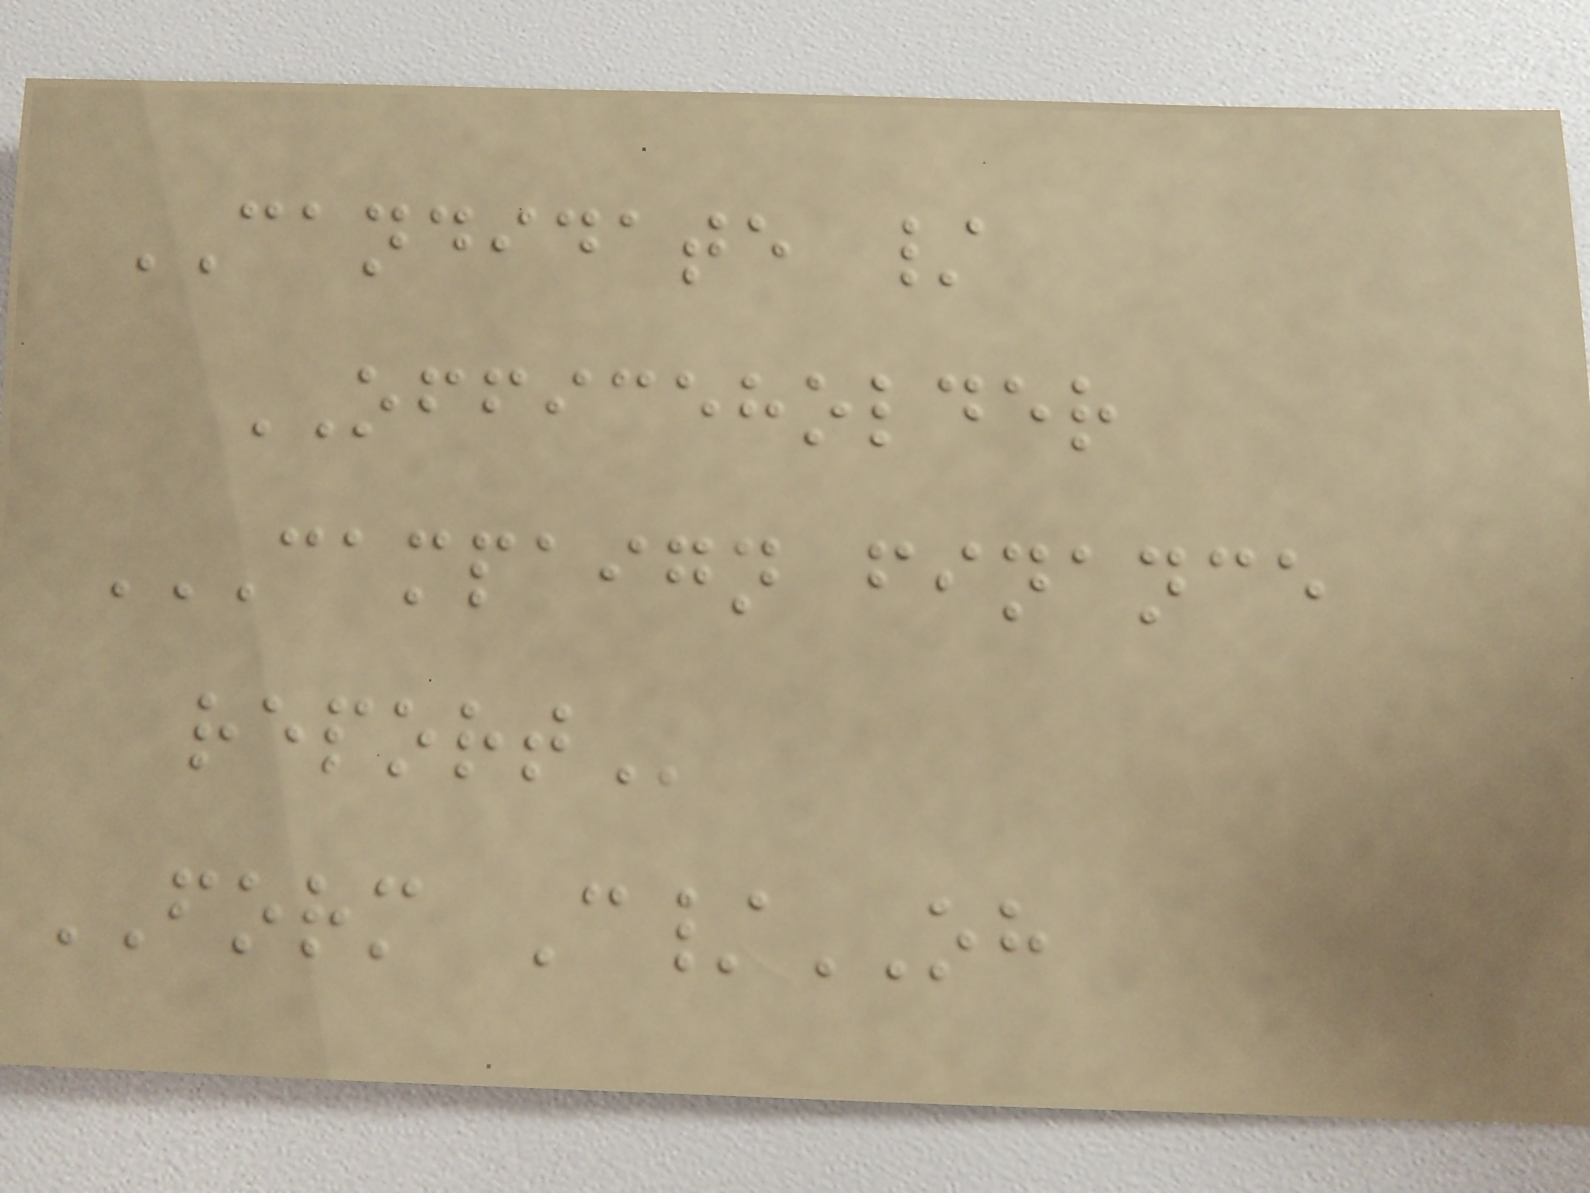CANDIDATE /
OFFICEHOLDER
CAMPAIGN FINANCE
REPORT
FORM C/OH
